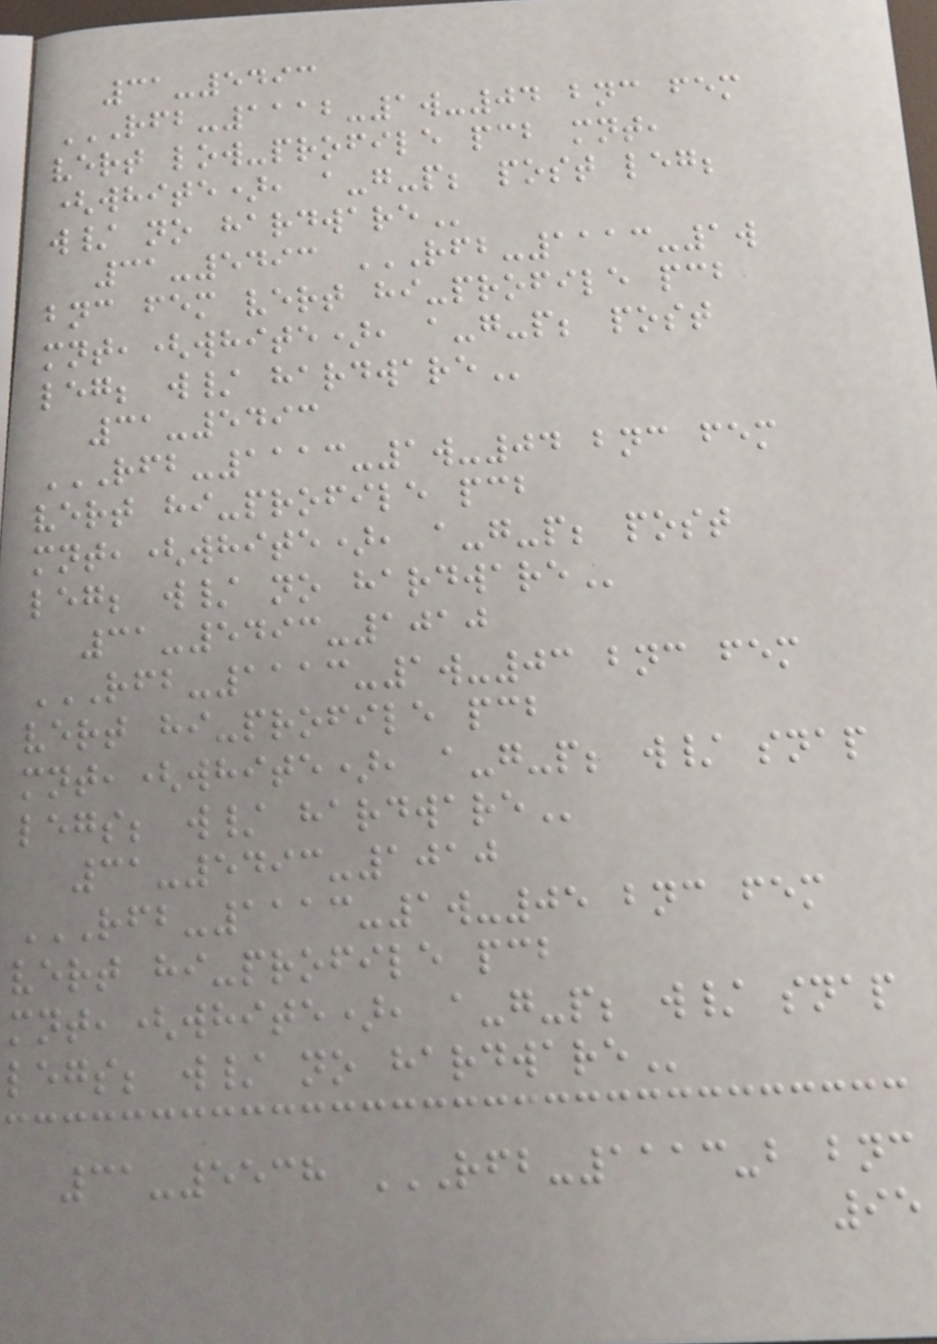31-5493
RFB-1112-1W-04 BNC FEM
VERT LOW-PROFILE PCB MNT,
(WHITE), A-G-P; POST LEG;
W/ NO HARDWARE
31-5493 RFB-1113-1W
BNC FEM VERT HI-PROFILE PCB
MNT,(WHITE), A-G-P; POST
LEG; W/ HARDWARE
31-5493
RFB-1113-1W-04 BNC FEM
VERT HI-PROFILE PCB
MNT,(WHITE), A-G-P; POST
LEG; W/ NO HARDWARE
31-5493-1010
RFB-1113-1W-03 BNC FEM
VERT HI-PROFILE PCB
MNT,(WHITE), A-G-P; W/ SNAP
LEGS; W/ HARDWARE
31-5493-1010
RFB-1113-1W-05 BNC FEM
VERT HI-PROFILE PCB
MNT,(WHITE), A-G-P; W/ SNAP
LEGS; W/ NO HARDWARE
31-5538 RFB-1113-B BNC
95
